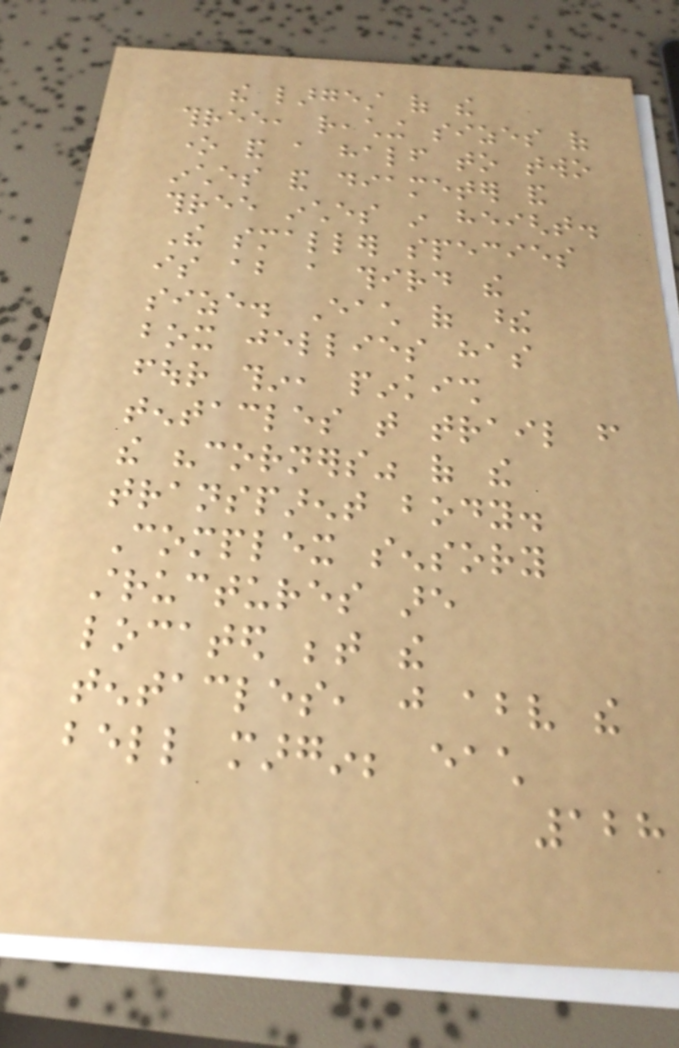the largest of the
three, reaching sizes of
one and a half to two
inches and diameter and
three inches in height.
The smaller species
is about a third the
size. Each of these
box jellies has
four thin, pinkish
tentacles that trail from
the "corners" of the
transparent body.
Complex sensory
structures are
located between the
tentacles, just above the
bell margin; each
128
